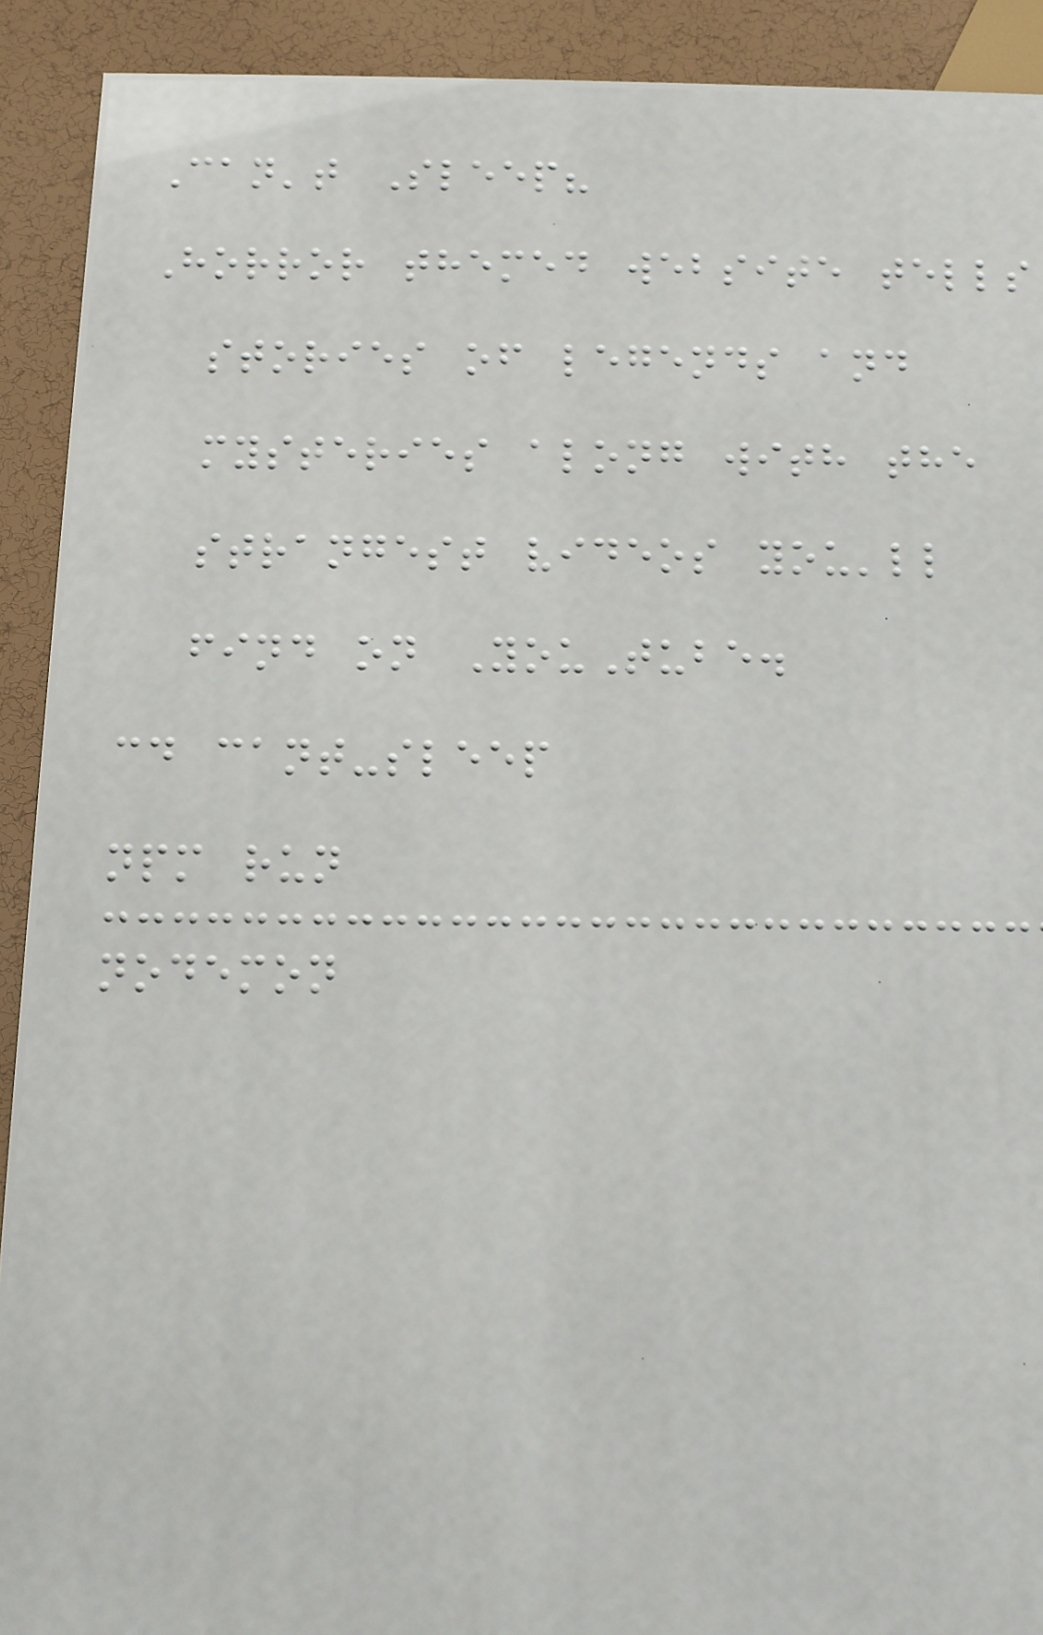Can't Sleep?
Horror themed website tells
stories of legends and
mysteries along with the
strangest videos you'll
find on YouTube.
cd cant-sleep
npm run
nodemon
